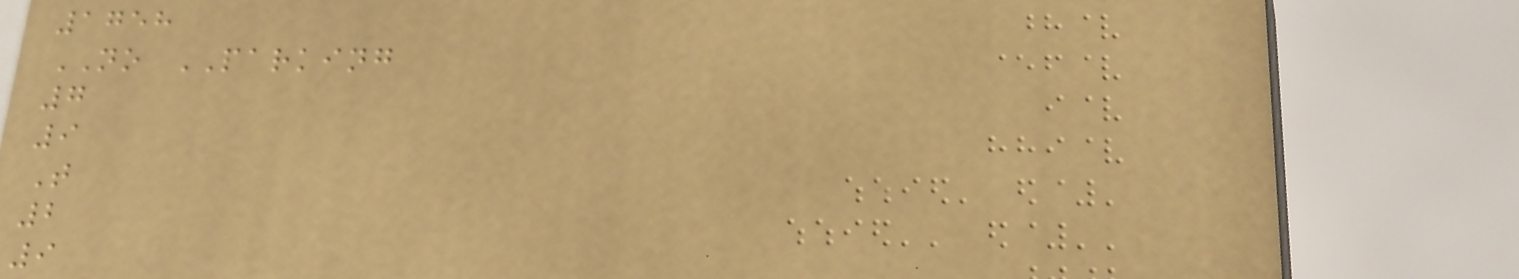1758
NO PARKING
7
9
T
2
9
